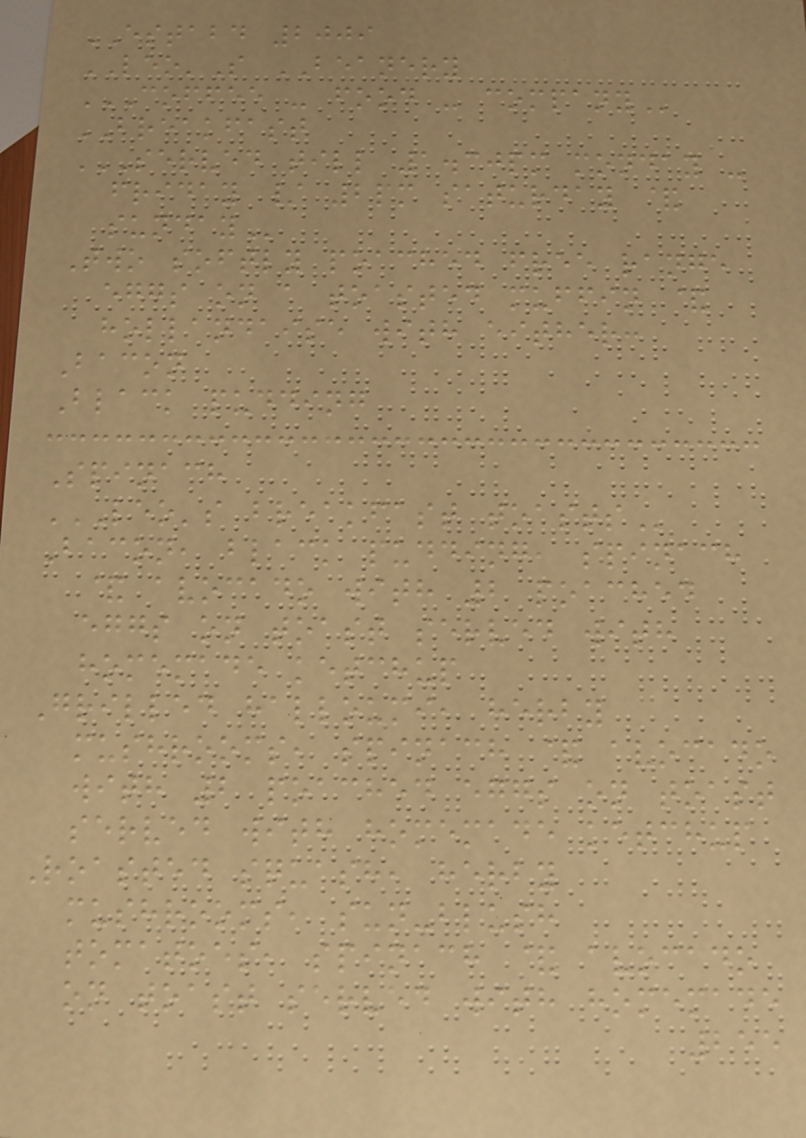ESTABD 2009
LEO'S BEANERY
COFFEE - FOOD - COMPANY
BREAKFAST
SERVED TILL 1.30PM MONDAY -
FRIDAY / 2PM SATURDAY &
SUNDAY
Two softly poached free range
eggs on a toasted muffin &
hollandaise with either:
Bacon
Black pudding
Spinach
LEO'S BREAKFAST TOASTS
Bacon, black pudding, spinach
& avocado with 2 poached
eggs on toast served with
homemade ketchup
Grilled halloumi, herby
mushrooms, spinach & avocado
with 2 poached eggs on toast
served with homemade ketchup
Roasted squash, herby
mushrooms, sun-blush
tomatoes, spinach & avocado
on toast served with homemade
255
